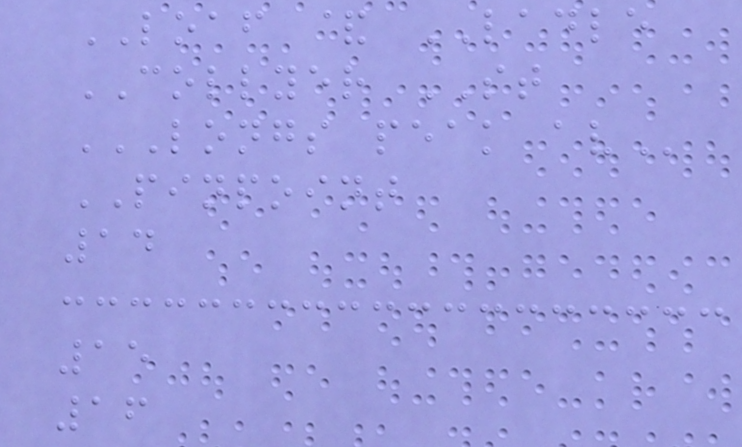LOAF & LADLE
COLLYER ST
LONGS PEAK AV
PINPOINT
14
15
16
